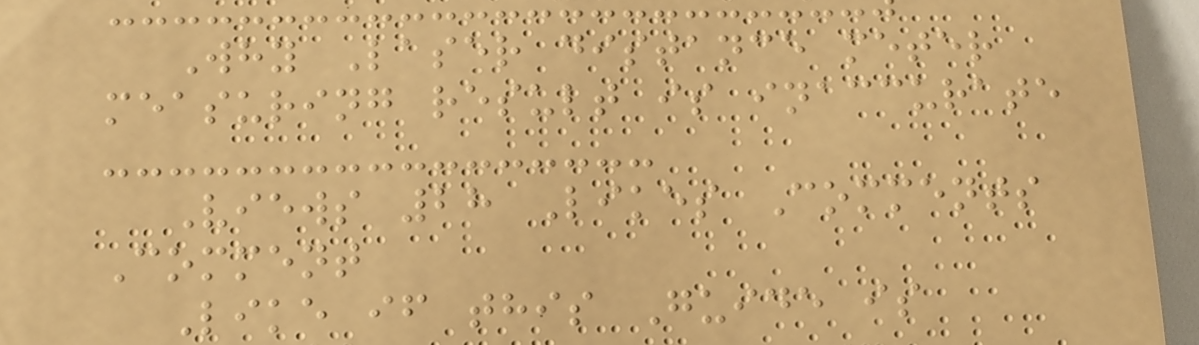Why Laser distance meter
measuring result is inaccurate
Views 28 Likes Comments
Comment
Like if this Guide is
